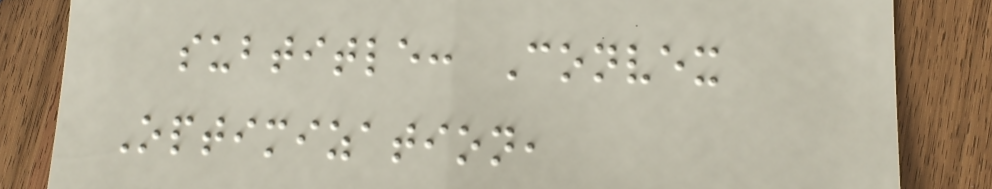subtitle: Convex
Optimization,
